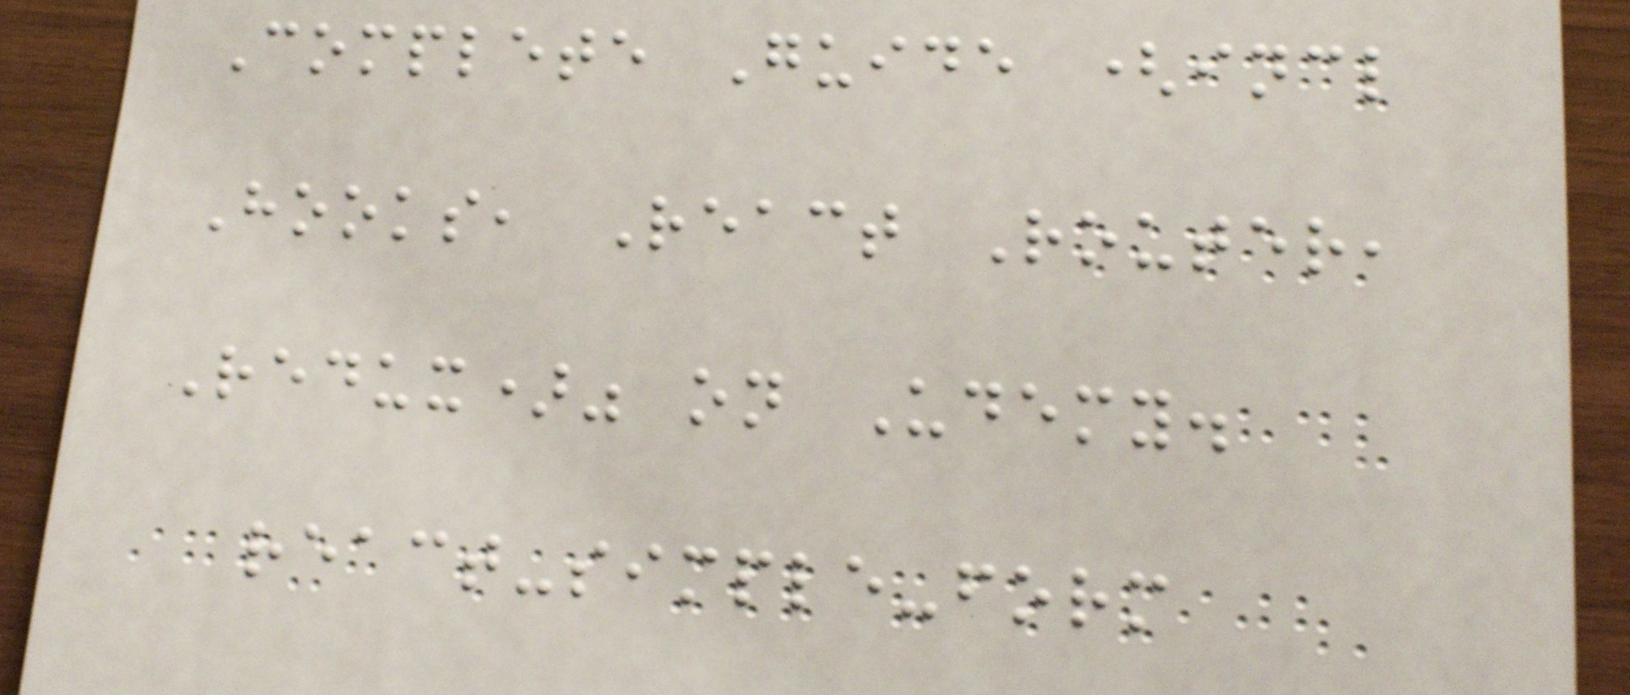Complete Guide (incl
Hooks, React Router,
Redux)" on Udemy.
react-simple-form
